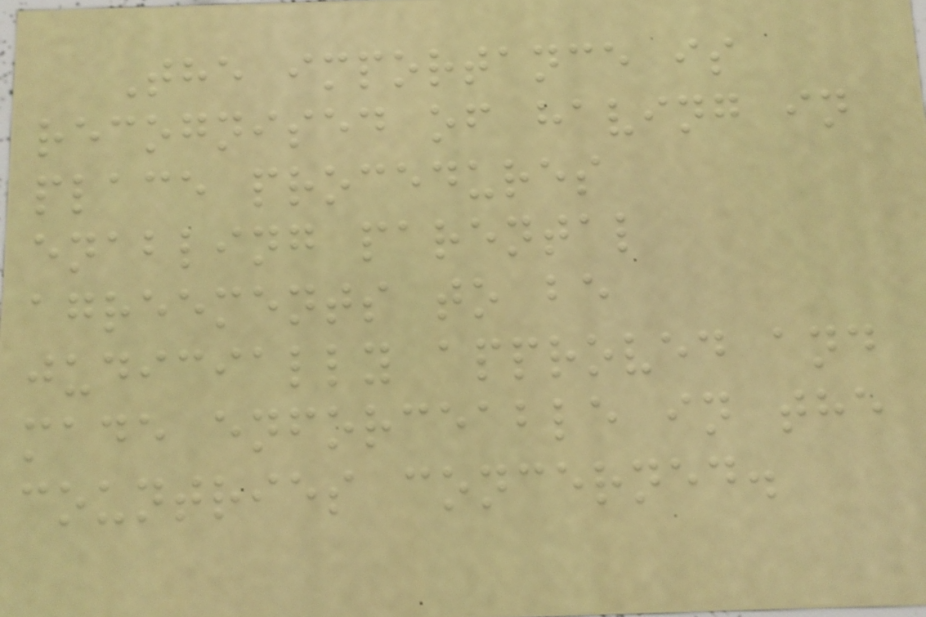The importance is
recognised of having in
place procedures
enabling parental
agreements to be
judicially approved and
made enforceable in the
countries concerned.
